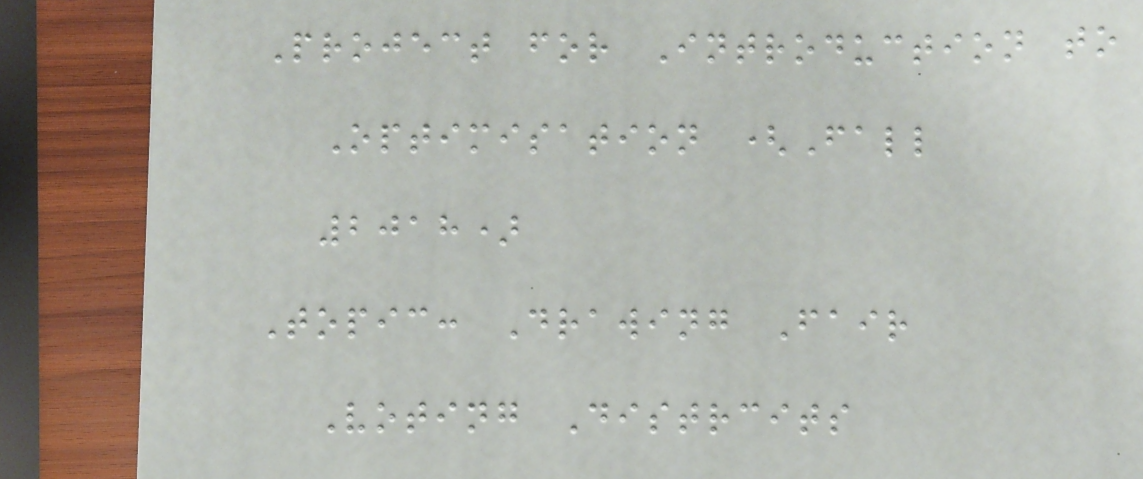Project for Introduction to
Optimisation (Fall
2018)
Topic: Drawing Fair
Voting Distrcits
